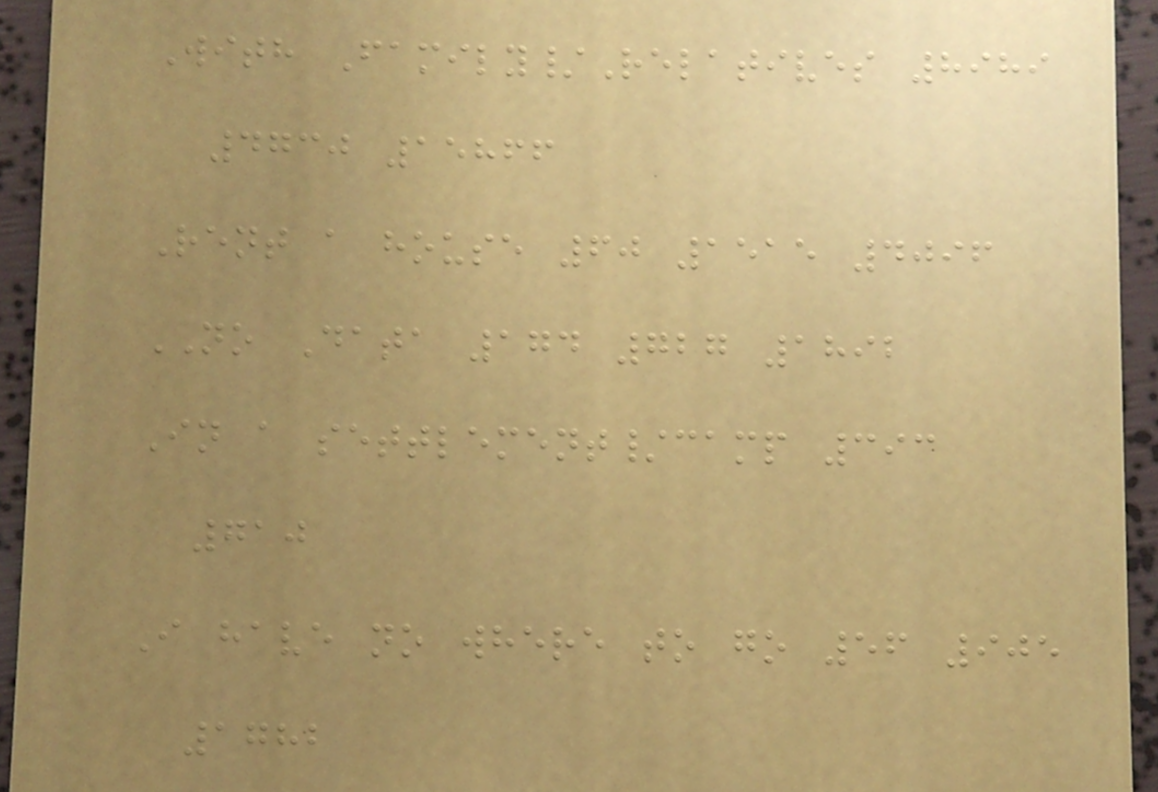With Family/Relatives 8989
4730 15866
Rent a house 60 1515 4096
NO Data 174 727 1892
In a settlement/camp 393
710
I have no where to go 56 905
1782
